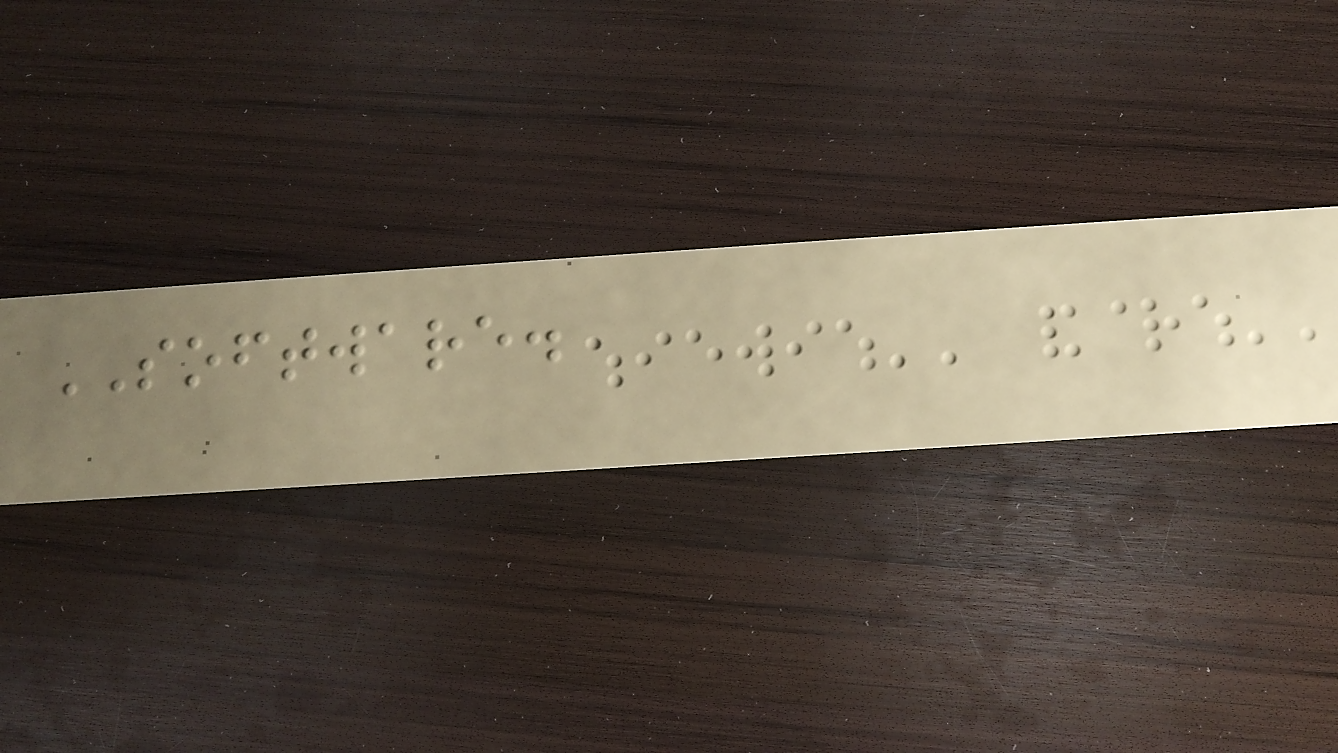SOFTWARE.
